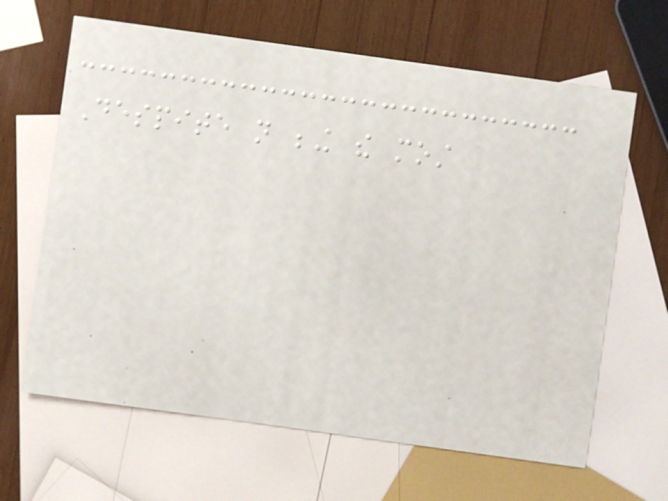Despite not being the most
